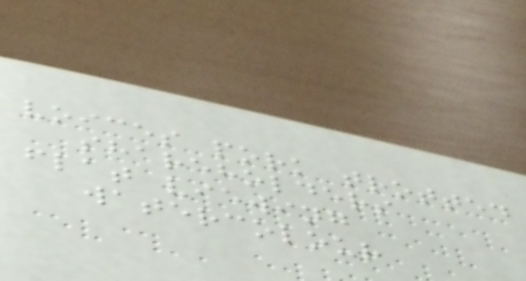voices pork trotted
shareholders
flat viewing
watercolour
